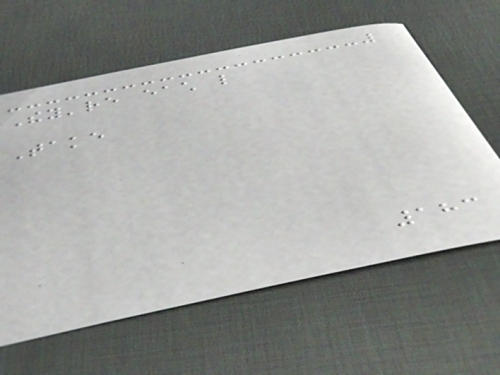They're each like
Take
183
